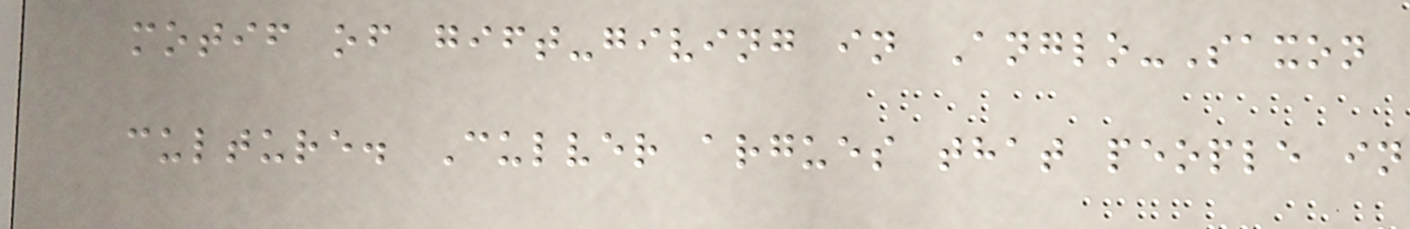motif of gift-giving in Anglo-Saxon
culture. Culver argues that people in
